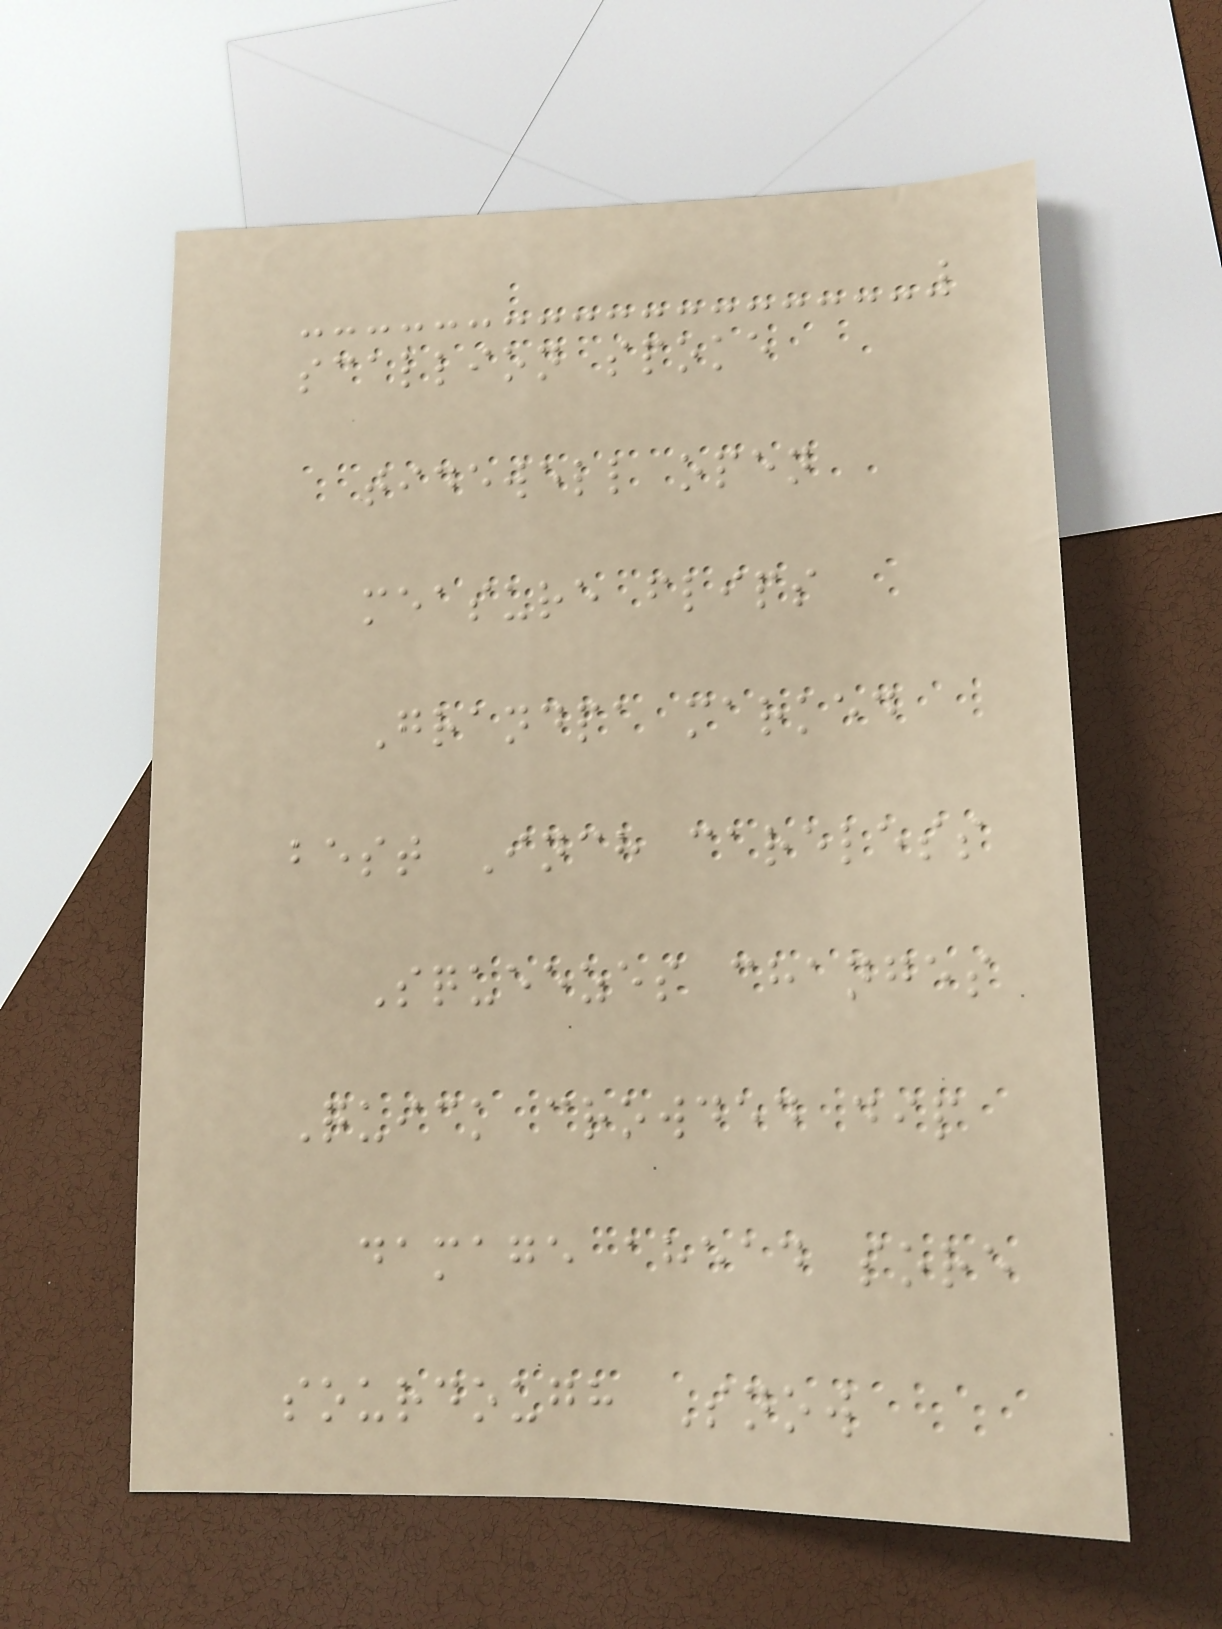scallion spoke
tidewell open
measure flips
Grandpa marked
best Inch careless
Squeezes changes
Quick crowded dip
damage ahead sore
sourdough Snow
